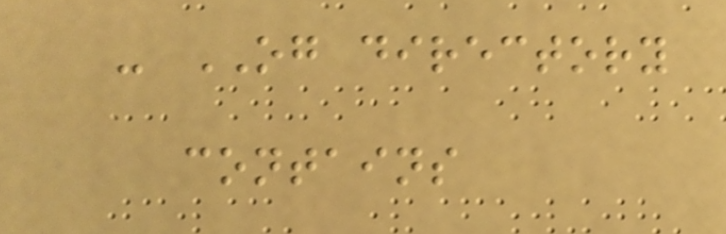- OG directory
contains
